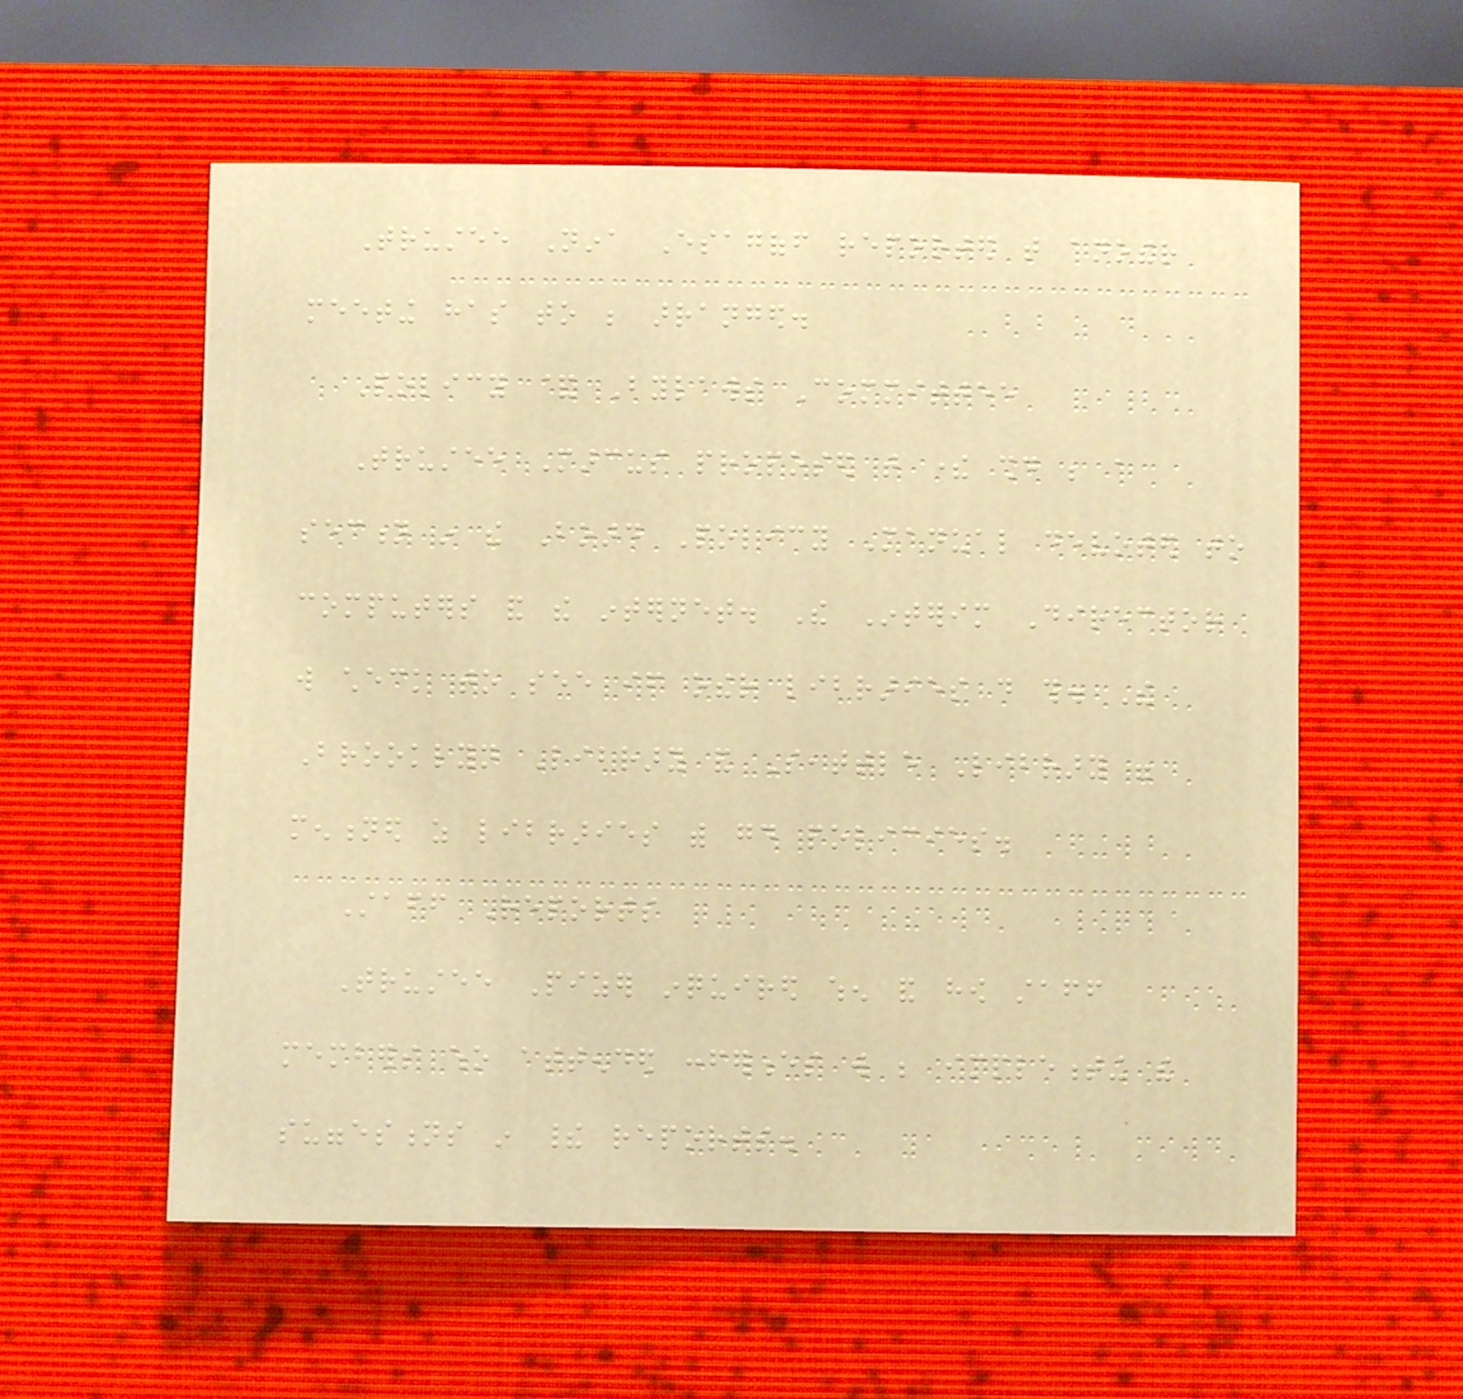Trustee Nina Esagoff reported that another
meeting has to be arranged.
Policy & Bylaws Committee
Trustee Marcus proposed that there should be a
section in the Board Policy Manual devoted to
computers and the internet. The Interim Director
will check to see if other libraries do this. The
Brooklyn Library and Seattle Library were
mentioned as libraries with good policies.
Staff Reports
Trustee Pizer inquired when and how staff
members who attended conferences will be implementing the
suggestions in their reports.
